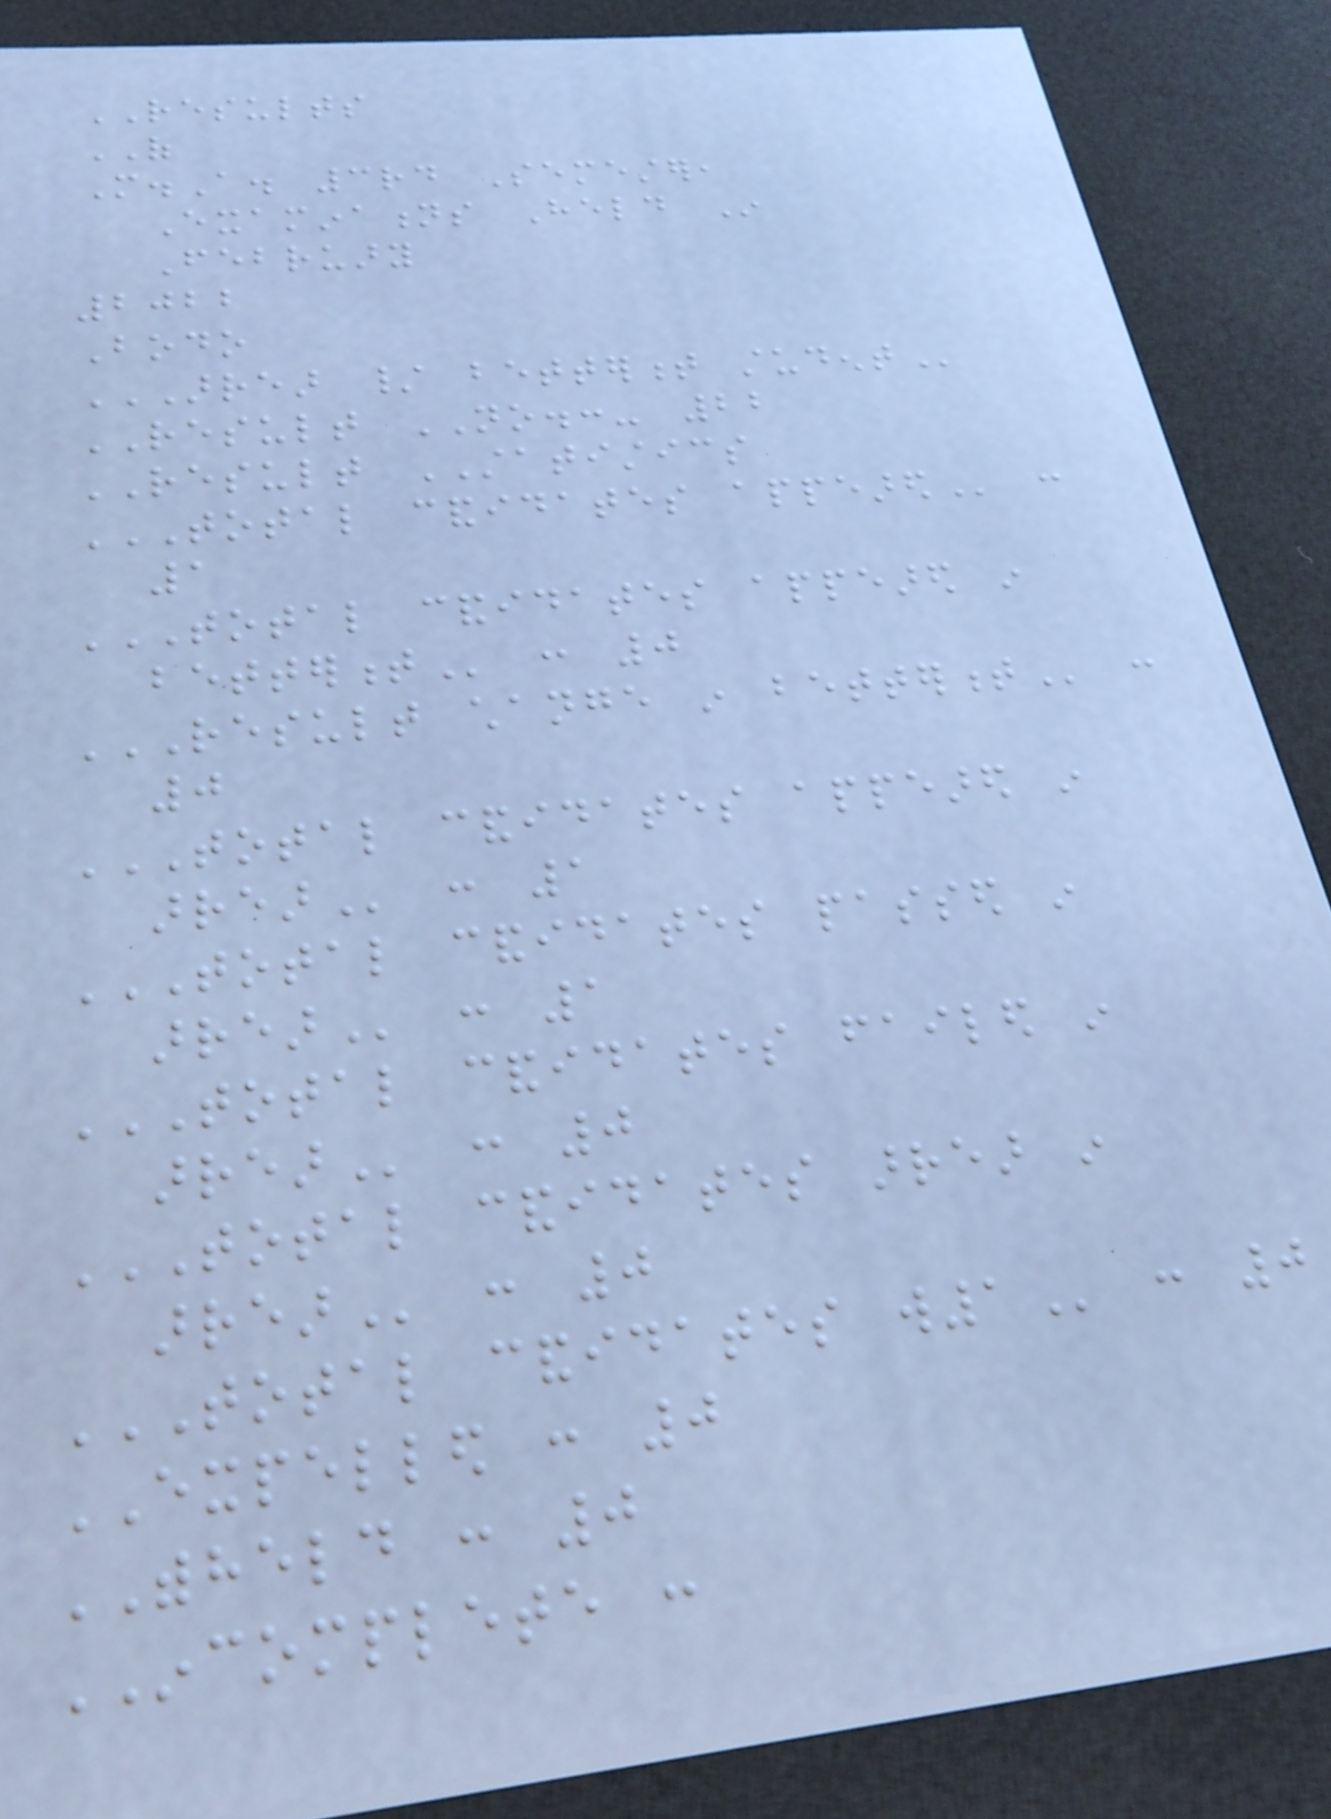RESULTS
OF
M.A. 3rd Semester,
Examinations Held In
February
2022
Bodo
ARREAR / BETTERMENT STUDENT
RESULT NO.:- 22
RESULT STATISTICS
TOTAL CANDIDATES APPEARED :
1
TOTAL CANDIDATES APPEARED IN
BETTERMENT : 0
RESULT CHANGE IN BETTERMENT :
0
TOTAL CANDIDATES APPEARED IN
ARREAR : 1
TOTAL CANDIDATES PASSED IN
ARREAR : 1
TOTAL CANDIDATES FAILED IN
ARREAR : 0
TOTAL CANDIDATES ARREAR IN
ARREAR : 0
TOTAL CANDIDATES W1 : 0
EXPELLED : 0
WITHHELD : 0
INCOMPLETE :
